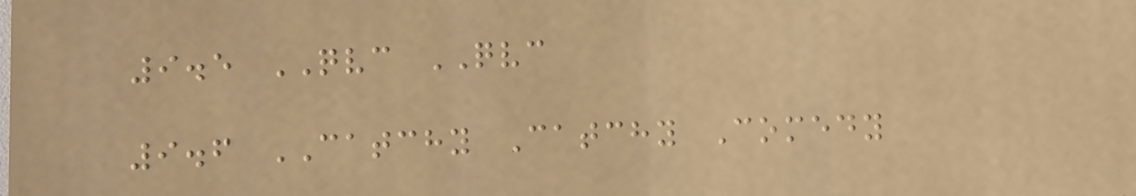9.5 QVC QVC
9.6 CATCHY Catchy Comedy
